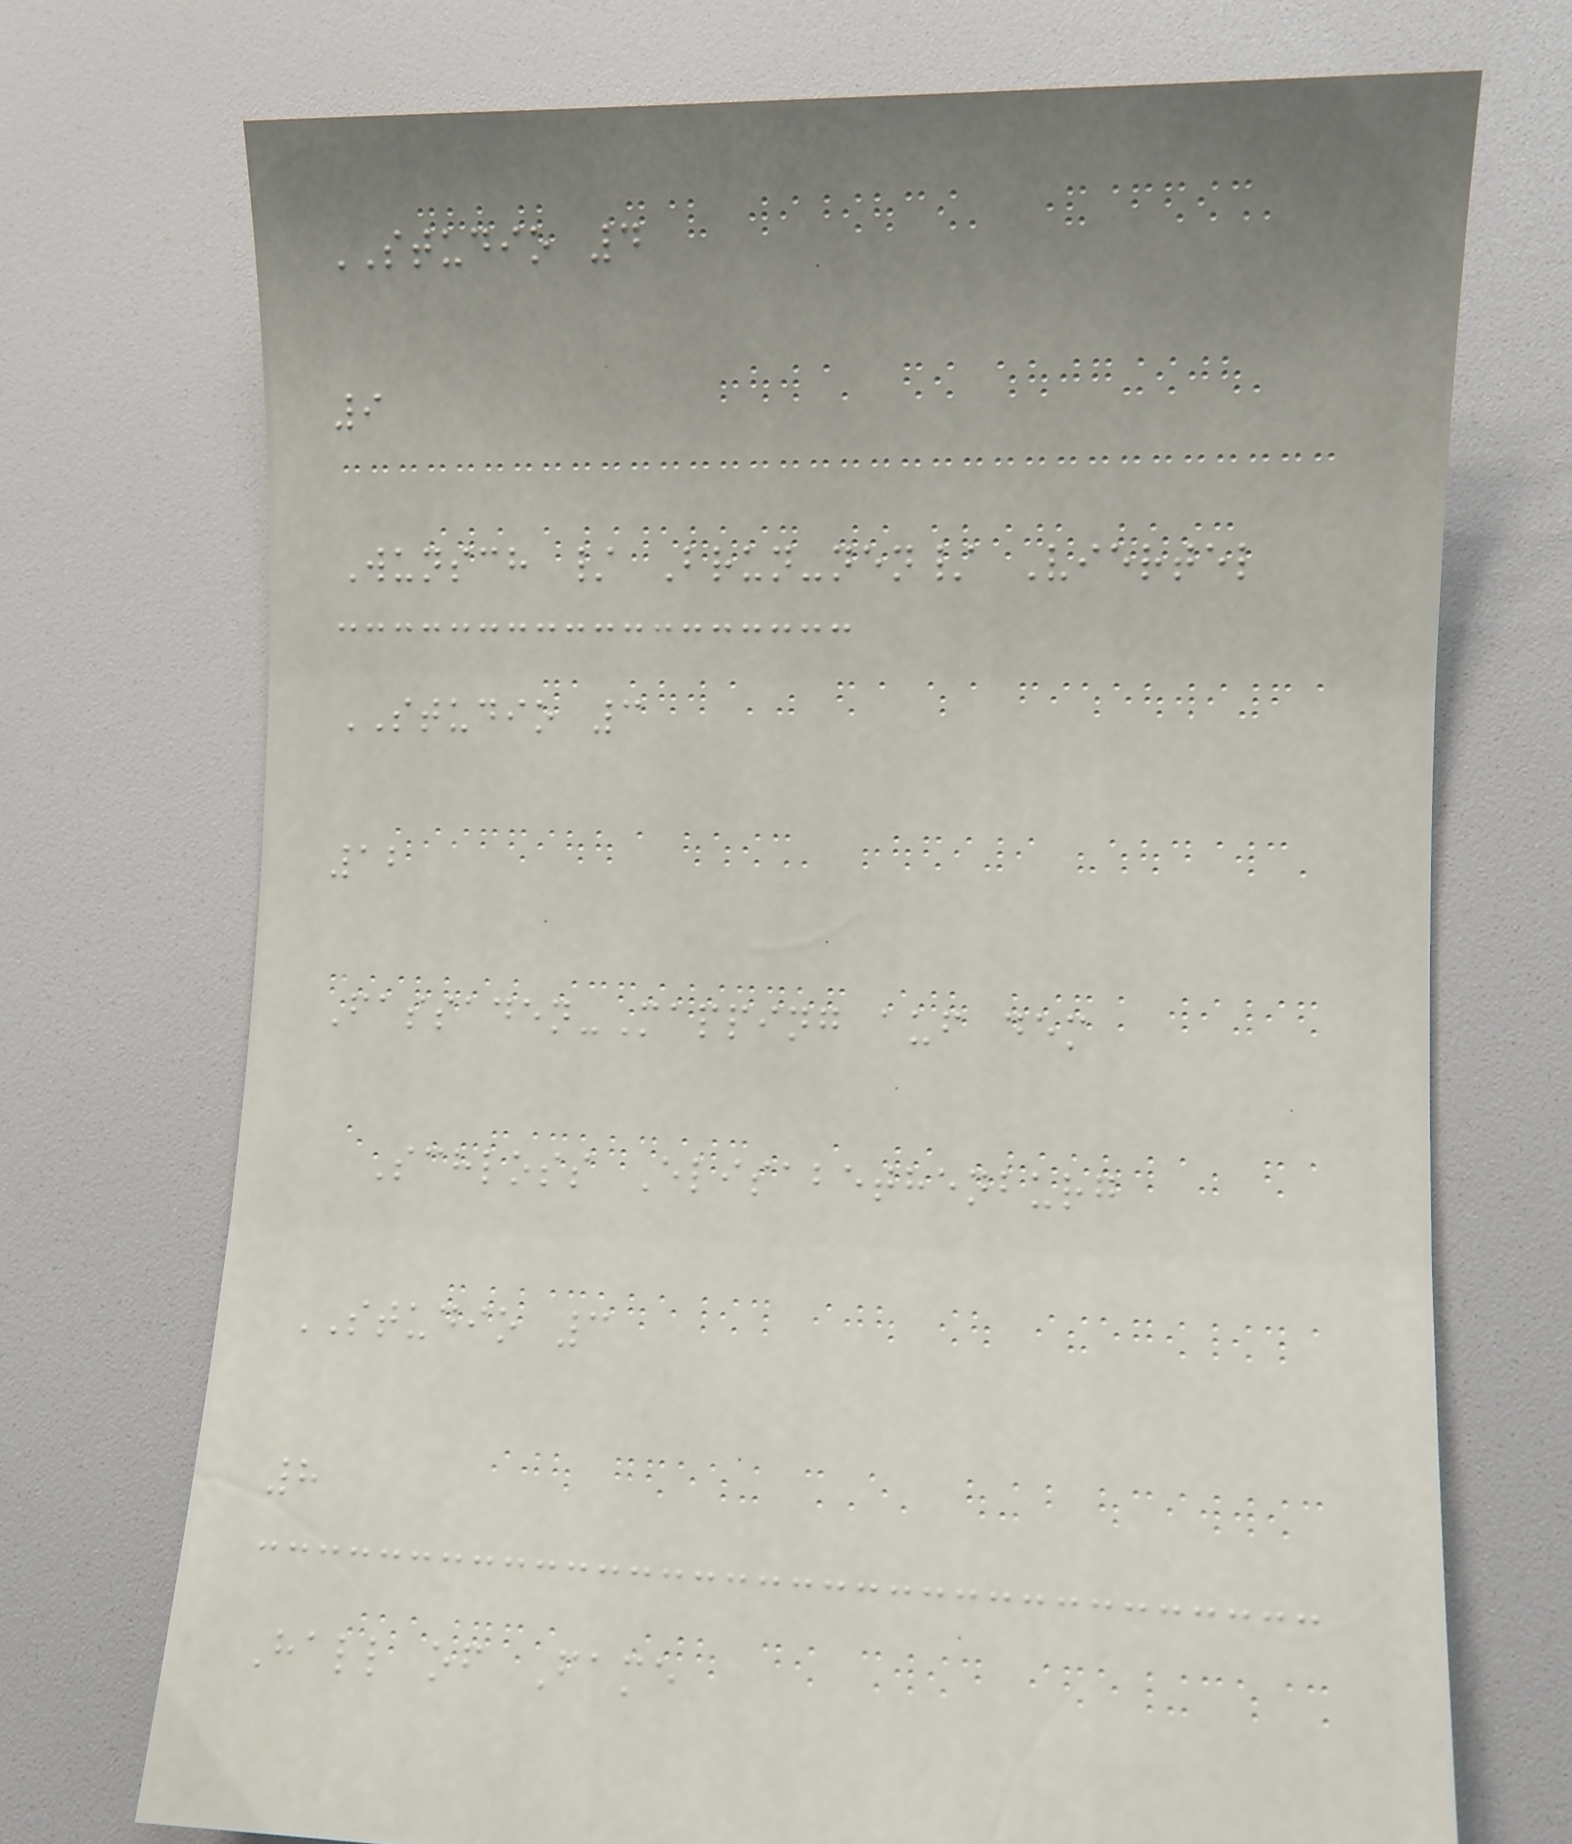STUDIO 4
9
Wunsch / Brun-nen/ Viertel
STUDIO 3
12
Fassaden-Mapping auf dem
Schloss Elisabethenburg
STUDIO 3
8
Hall of Fame
